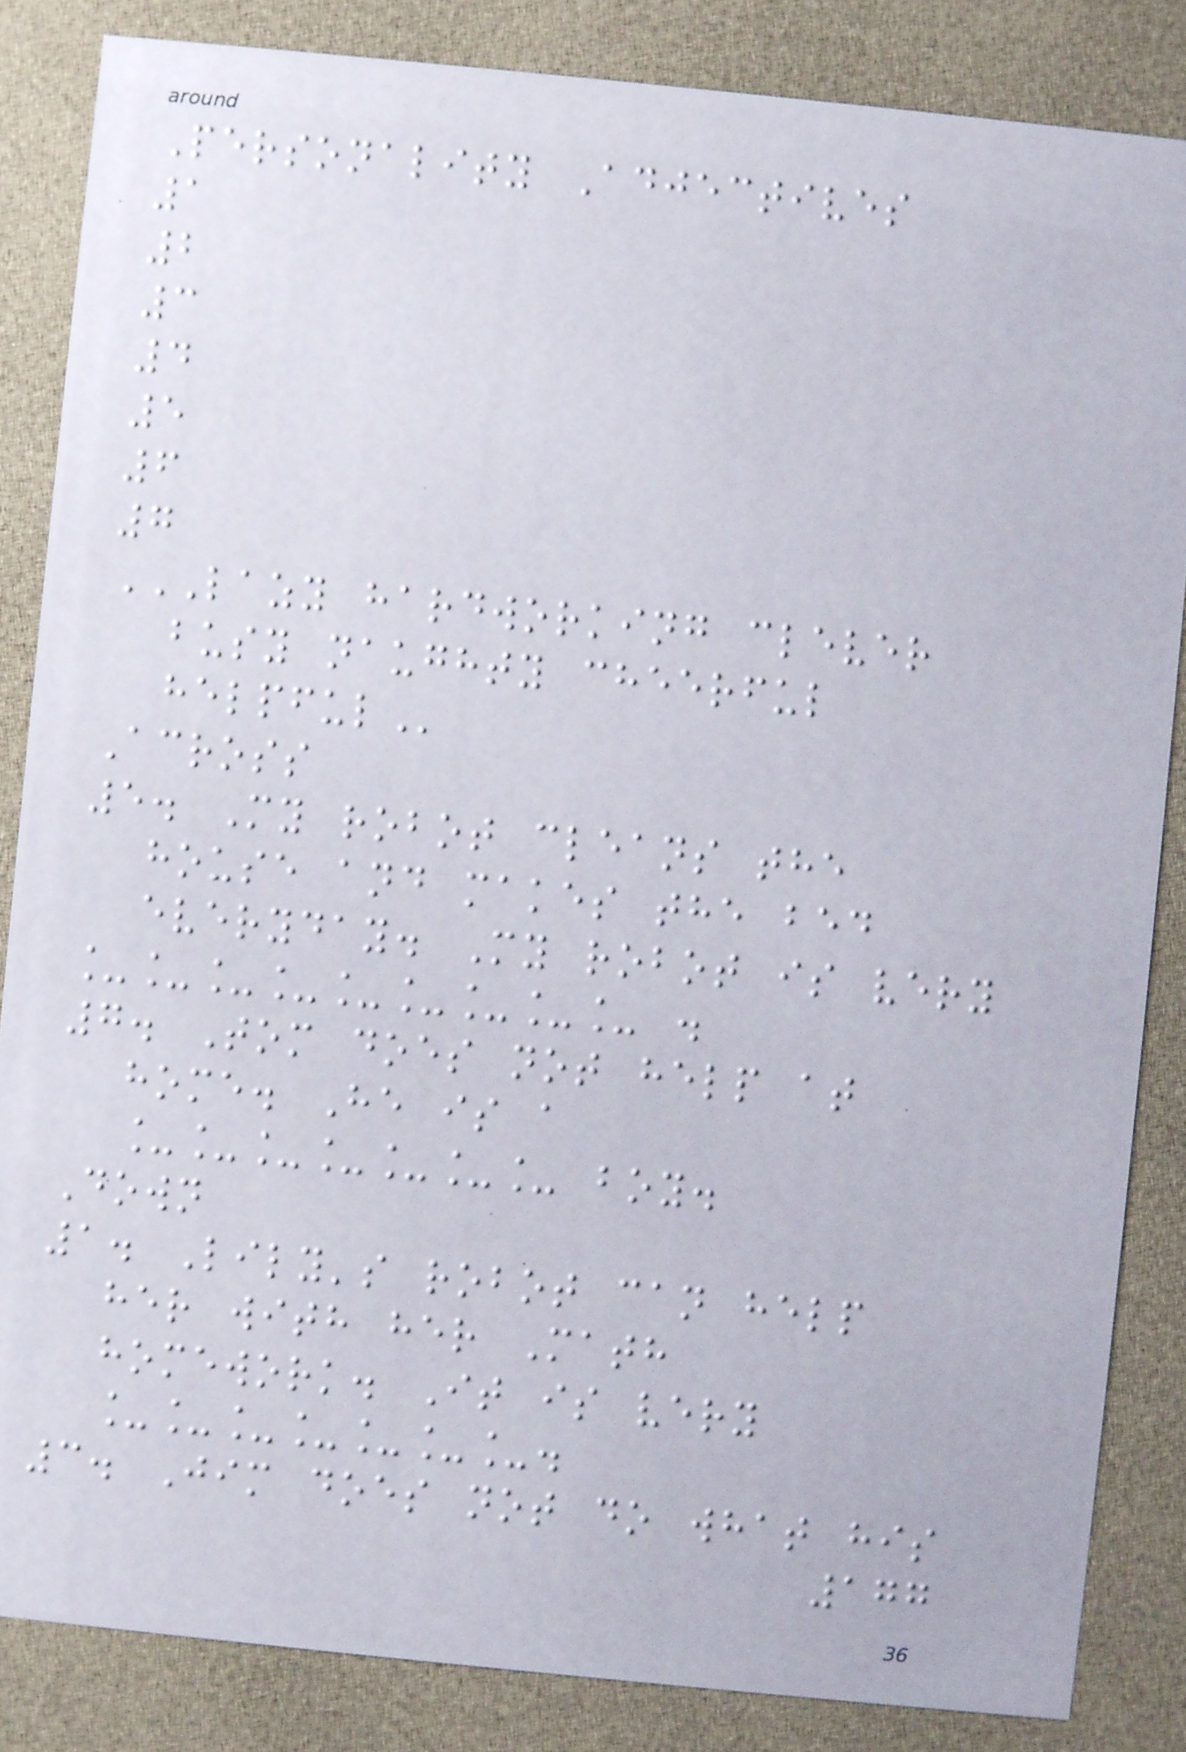Personality Adjectives
1
2
3
4
5
6
7
LAZY HARDWORKING CLEVER
BUSY NAUGHTY CHEERFUL
HELPFUL
Across
5. My robot cleans the
house and makes the bed
everyday. My robot is very
_________ .
7. Tom does not help at
home. He is a
_______ boy.
Down
1. Lily's robot can help
her with her Math
homework. It is very
_______.
3. Jim does not do what his
177
